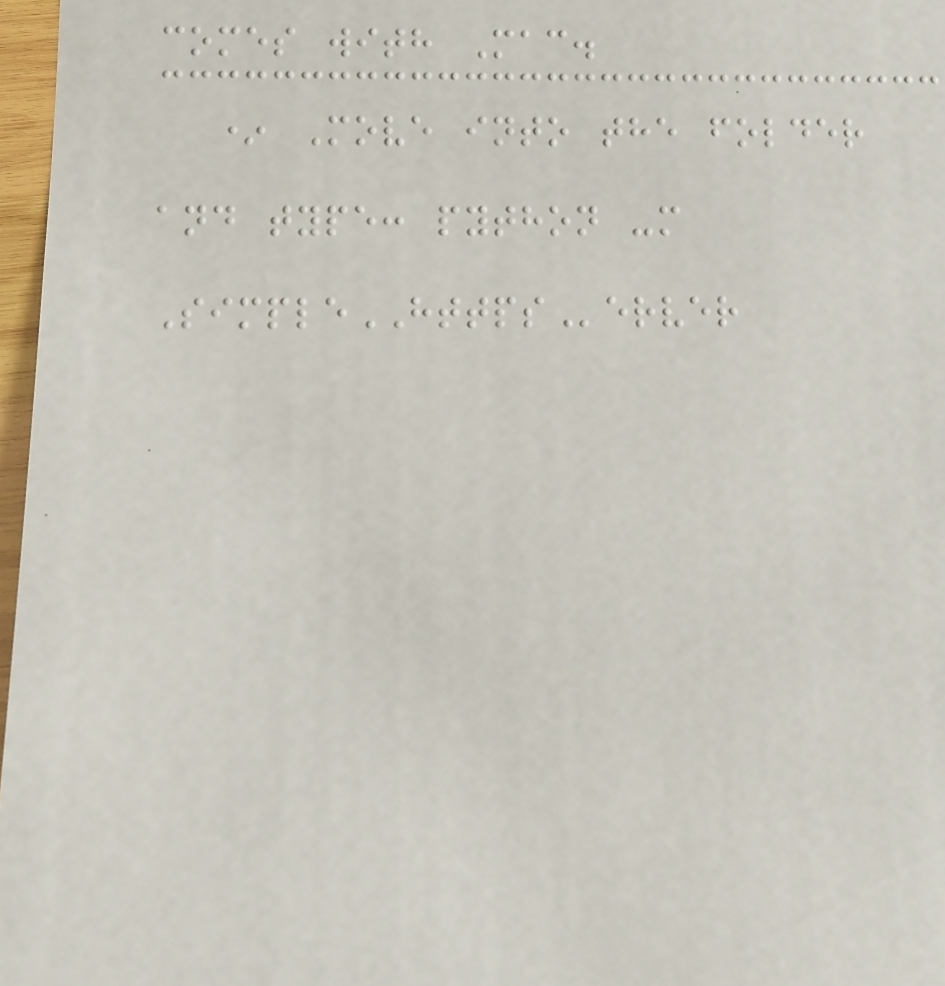comes with Mac.
* Move into the folder
and type: python -m
SimpleHTTPServer
